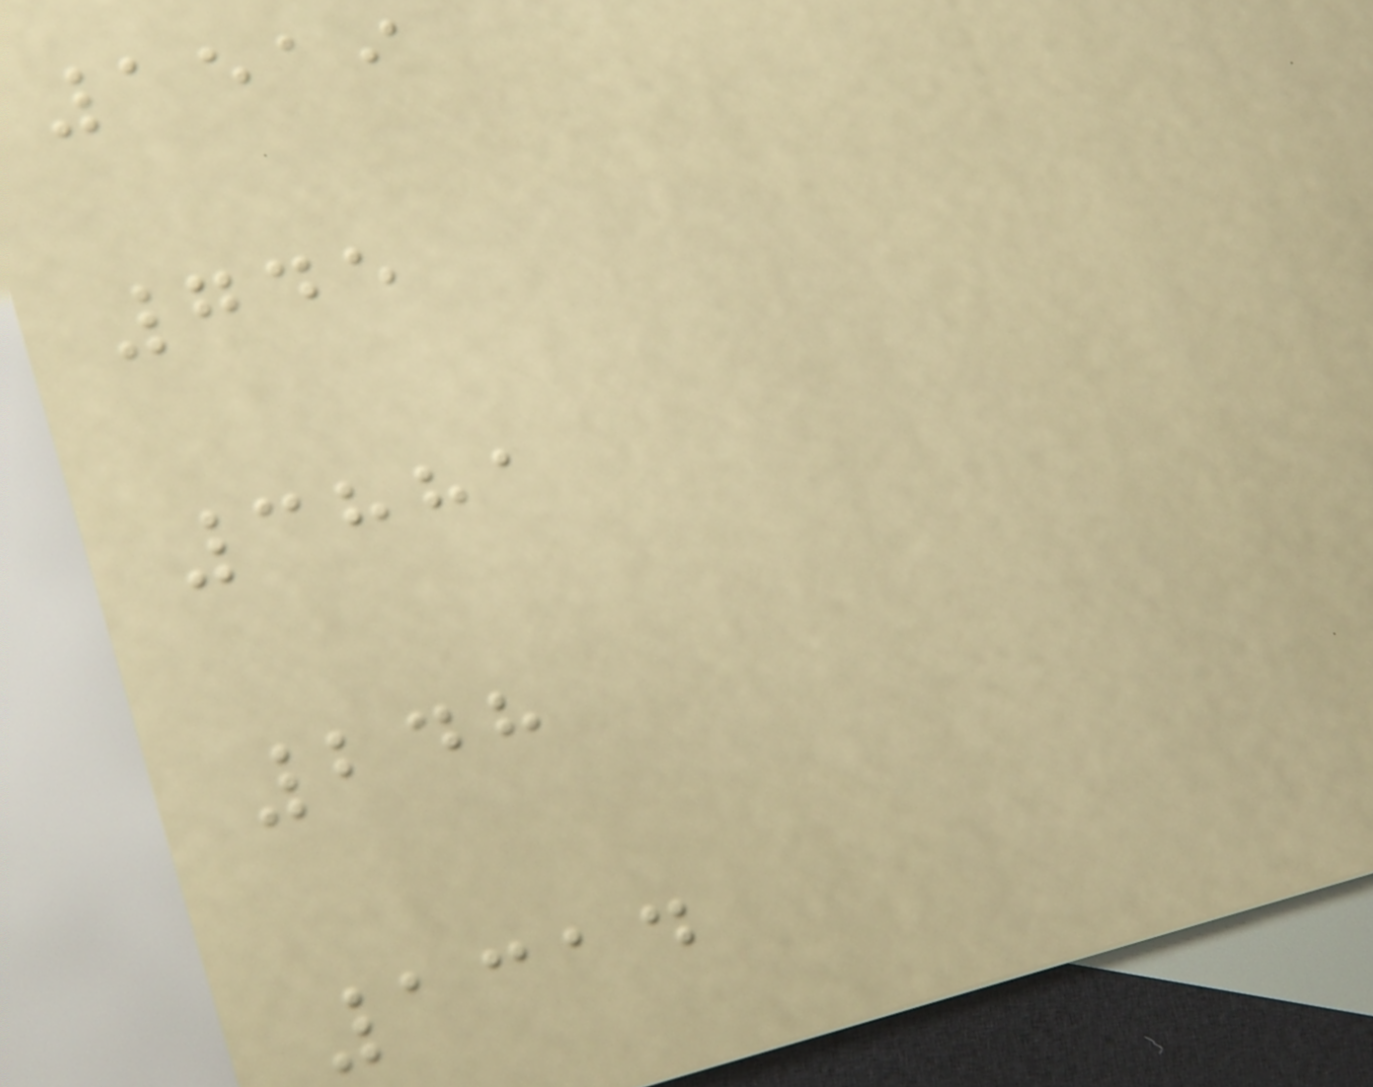1519
745
3881
248
1314
